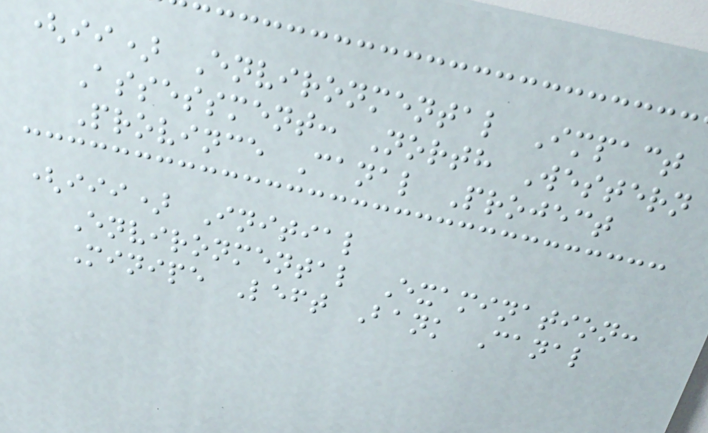(ii) Environmental Impact
Assessment: North Western
Province Canal Project
(iii) Initial
Environmental Examination:
Minipe Left Bank Canal
